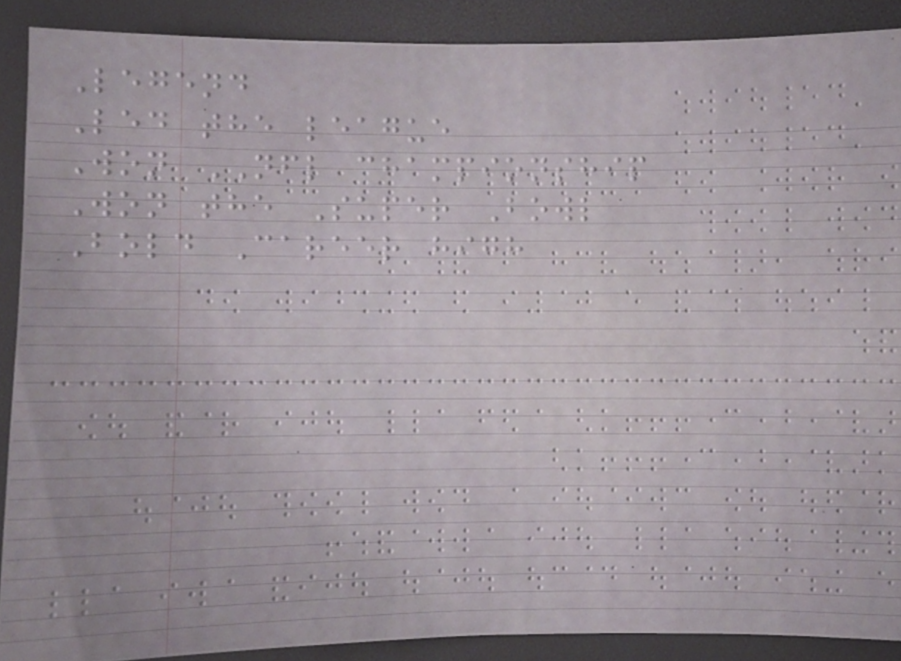Legend
Led the league
Won NFL championship
Won the Super Bowl
Bold Career high
